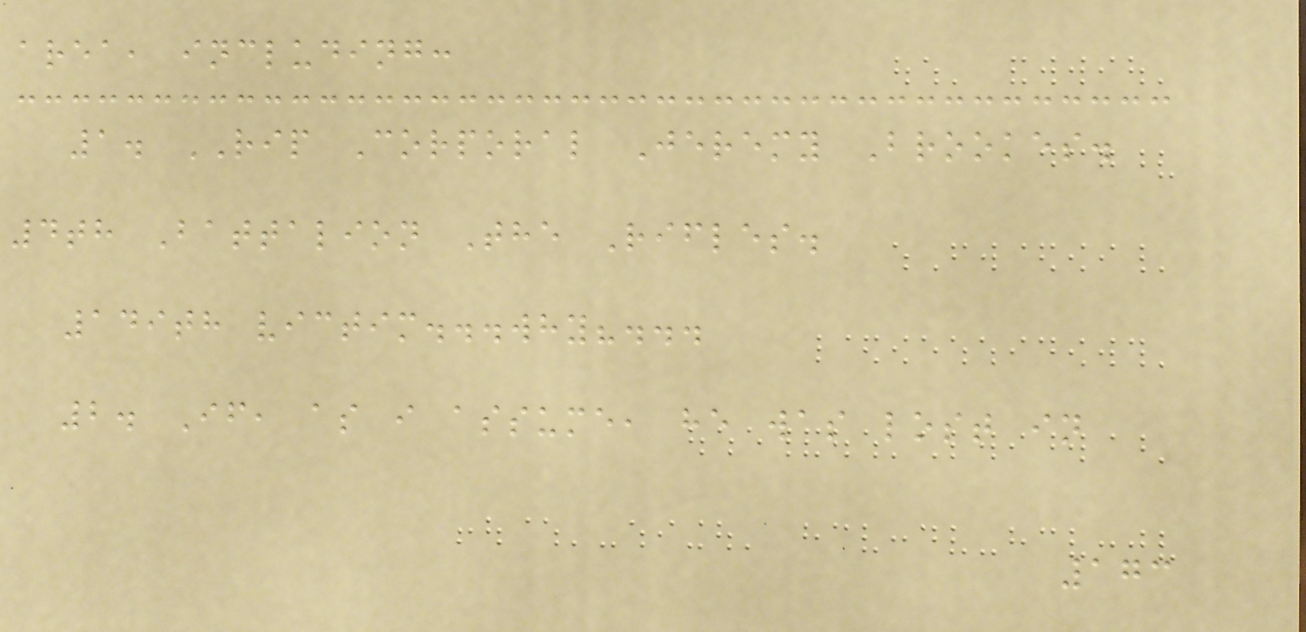area, including:
1. RIP Corporal Jeremy Brookes.
4th Battalion The Rifles.
149th victim...why?...
2. If, as i assume, he was lost in
173
